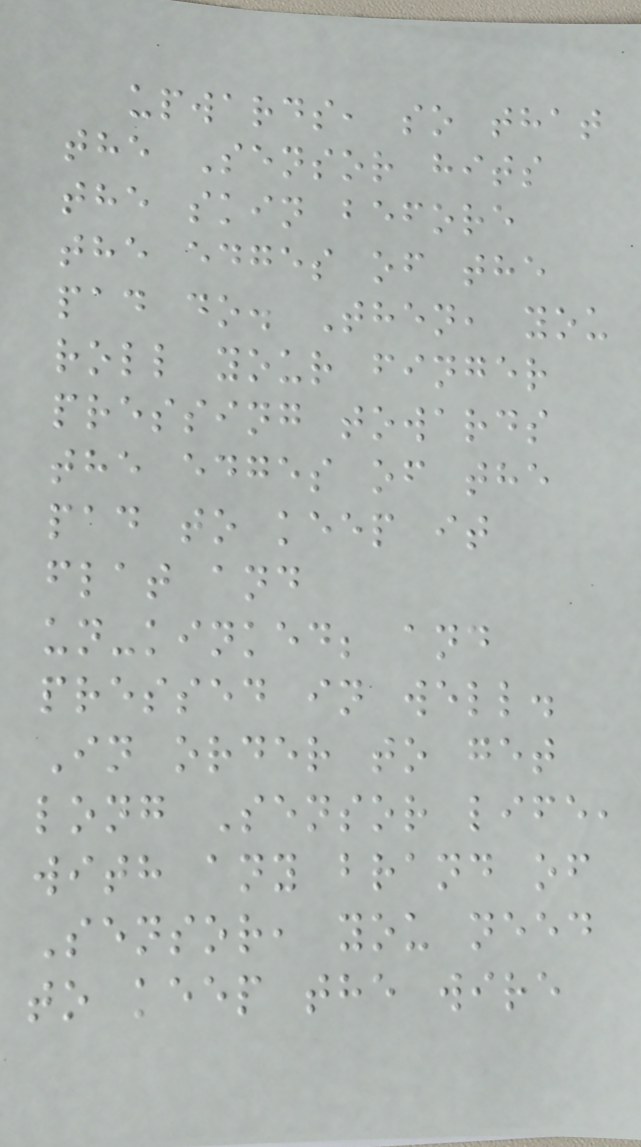upwards, so that
the Sensor hits
the skin before
the edges of the
pad do. Then, you
roll your finger
pressing towards
the edges of the
pad to keep it
flat and
un-kinked; and
pressed in well.
In order to get
long Sensor life,
with any brand of
Sensor, you need
to keep the wire
